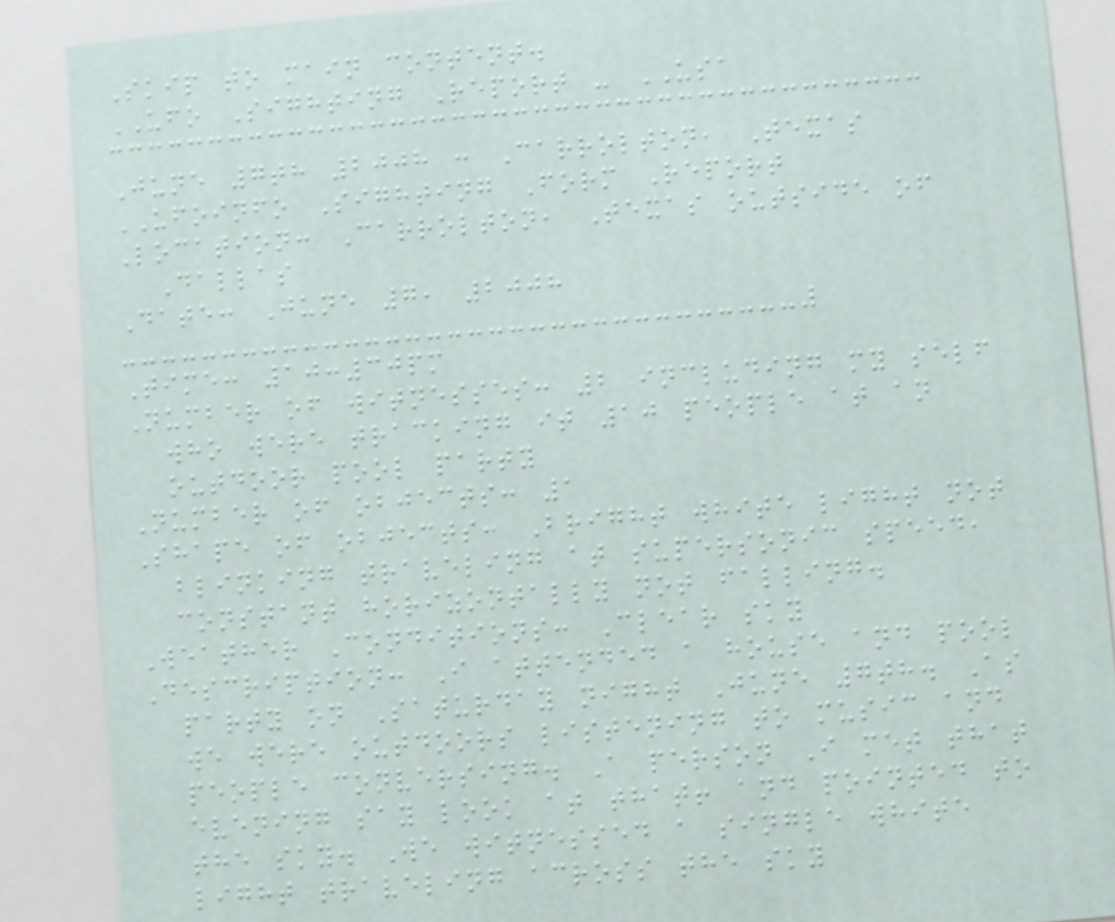Skip to main content.
UFO Sighting Report - USA
June 7th 2008 : Carrolton, Texas
UFOINFO Sighting Form Report
Location: Carrolton, Texas outside of
Dallas
Date: June 7, 2008
Time: 10:30pm
Number of witnesses: 2 including my self
who were tracking it 10 people at an
outdoor pool party
Number of objects: 1
Shape of objects: Bright white light not
blinking traveling at supersonic speed,
constant horizontally not falling.
Weather Conditions: Clear sky
Description: I attended a house and pool
party on Saturday night June 7th. As
we were outdoors listening to music and
people conversing. A person I met that
evening say look at that! and pointed to
the sky. We witnessed a single white
light traveling across the sky
